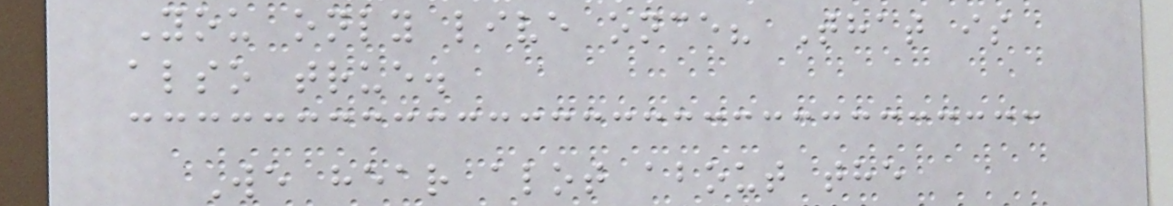You only live once? That is
also true.
We hear alot about the
